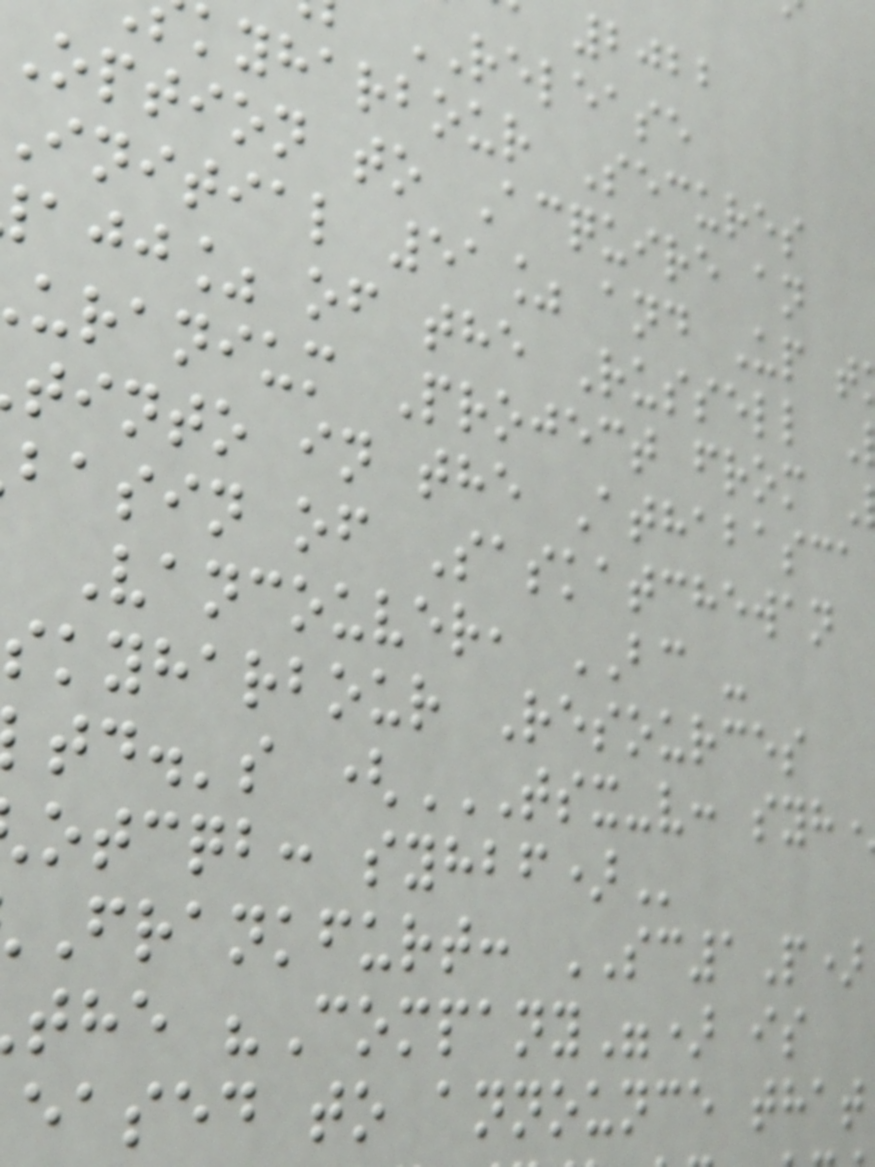2022
RELEASE
kyharbour Secures
Option to Acquire an
initial 51% and Up t
ajj% of the Russell
uranium Project from
tinto in the Athabasca
basin of Saskatchewan
Vancouver, BC -
skyharbour Resources
otcqb:
Frankfurt: SC1P)
the "Company") is
eased to announce that
